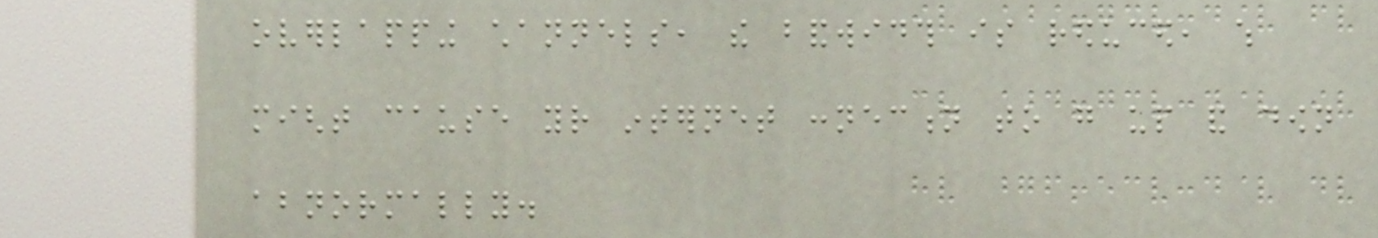overlapping channels, the bandwidth is reduced, which
might cause your internet connection to go up and down
abnormally.
